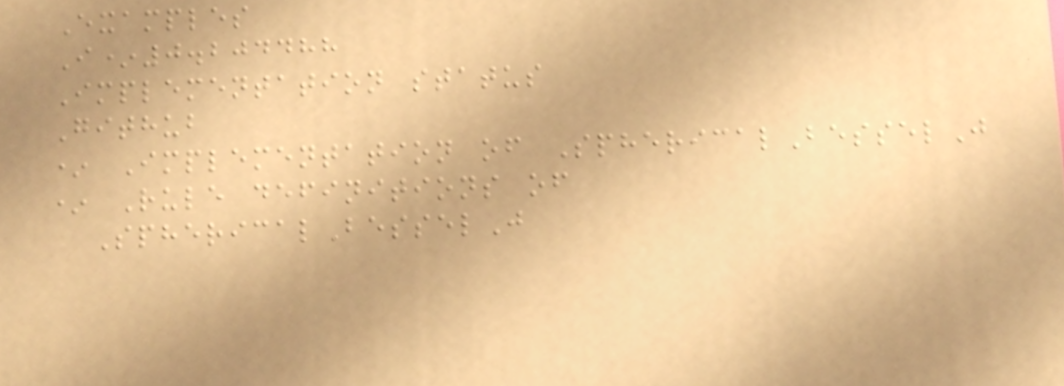Examples
I*0.204488
Implementation status
Github
* Implementation of SphericalBesselJ
* Rule definitions of
SphericalBesselJ
